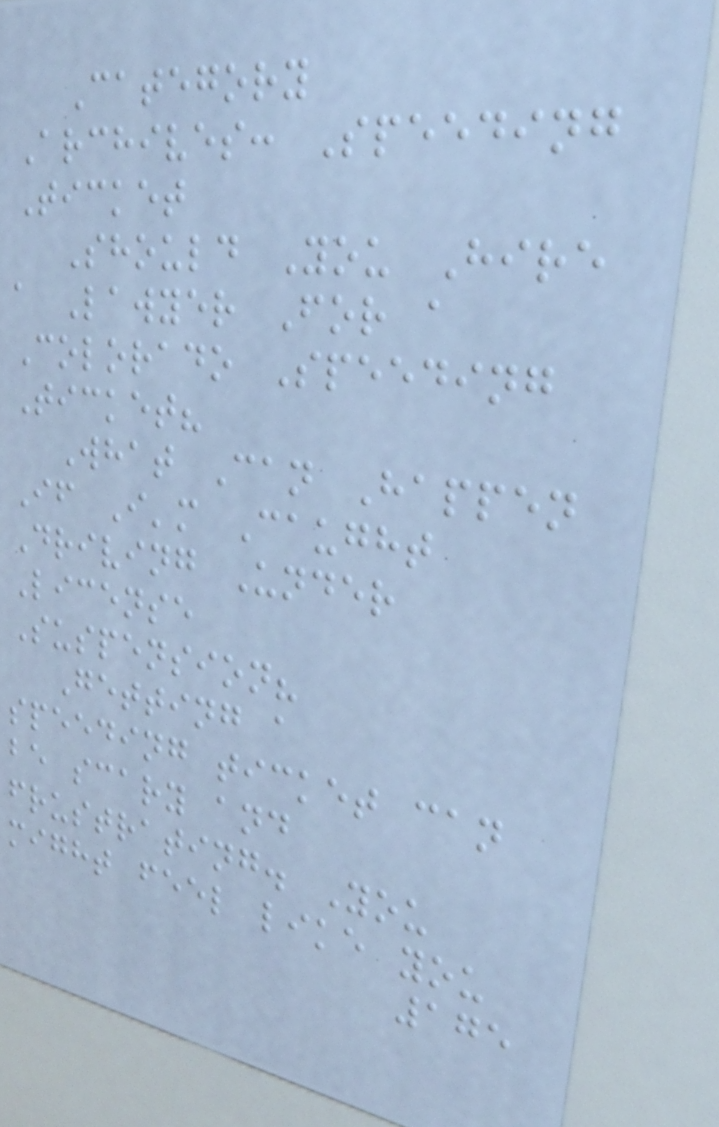Category
Archives: Speeding
Ticket
Should You Hire
a Lawyer For a
Colorado Speeding
Ticket?
What Can Happen
If I'm Caught
Driving Under
License
Suspension?
Getting a
speeding ticket can
be scary and
frustrating. You
might feel like you
175
